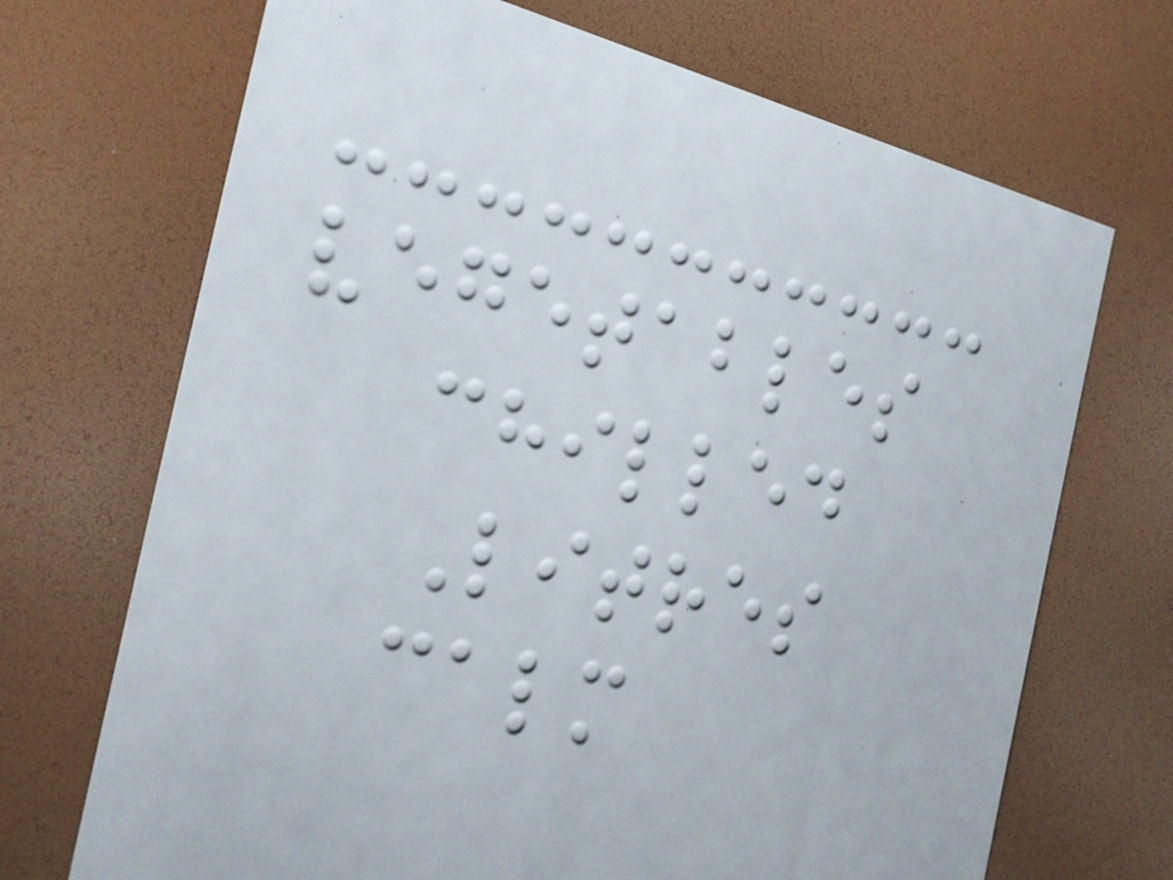vegetables
chilled
Litres
calm
